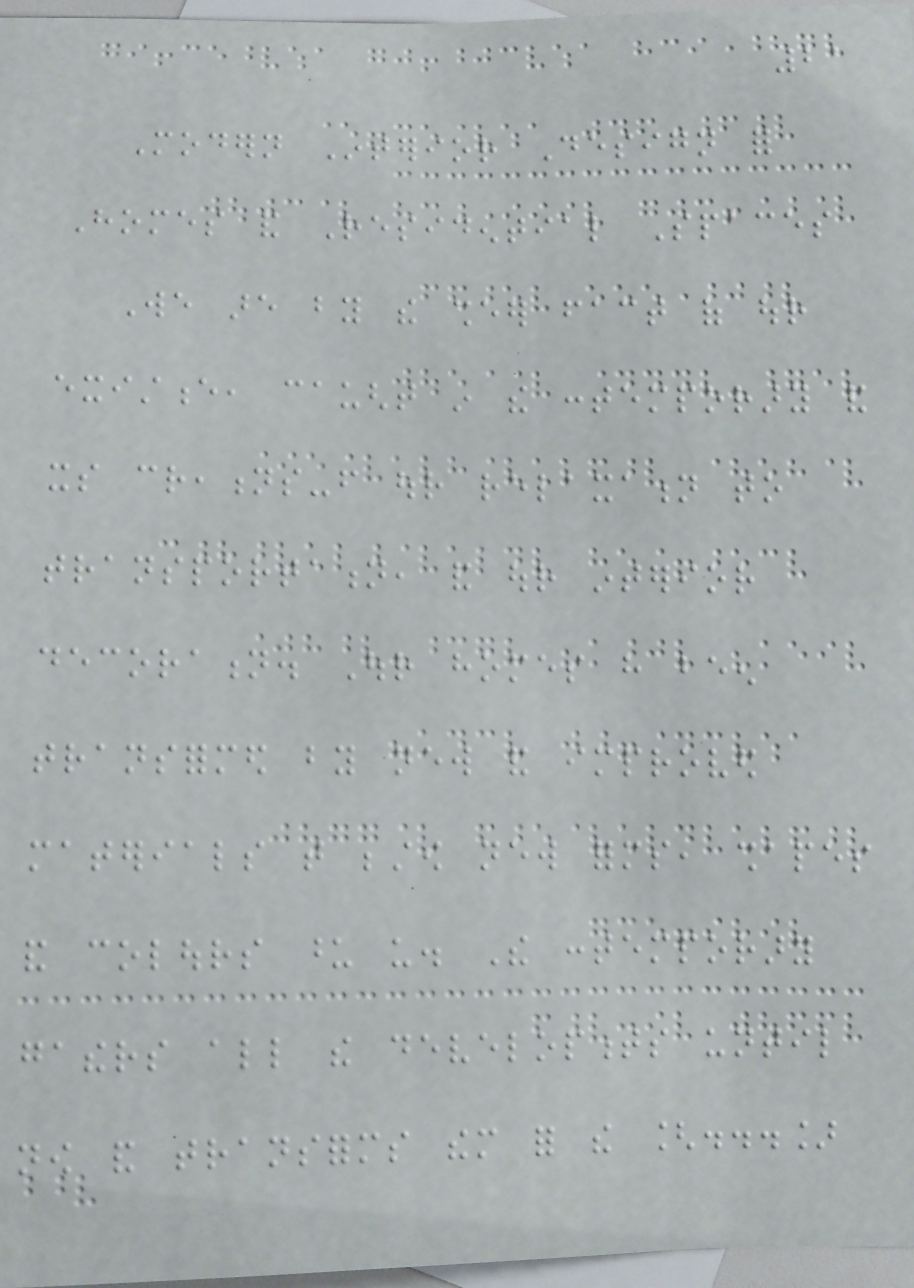21
Modern Interior Design for
Homes and Residential Spaces
We are by the sheer fact of our
existence, caught in the contemporary and
its creations-from our relaxation to
transportation, and our interior
decoration. Our homes have been
transformed by new and improved
materials that bestow new forms, shapes
and colours upon us. The contemporary
gathers all the developments until
now and transforms them for the [...]
